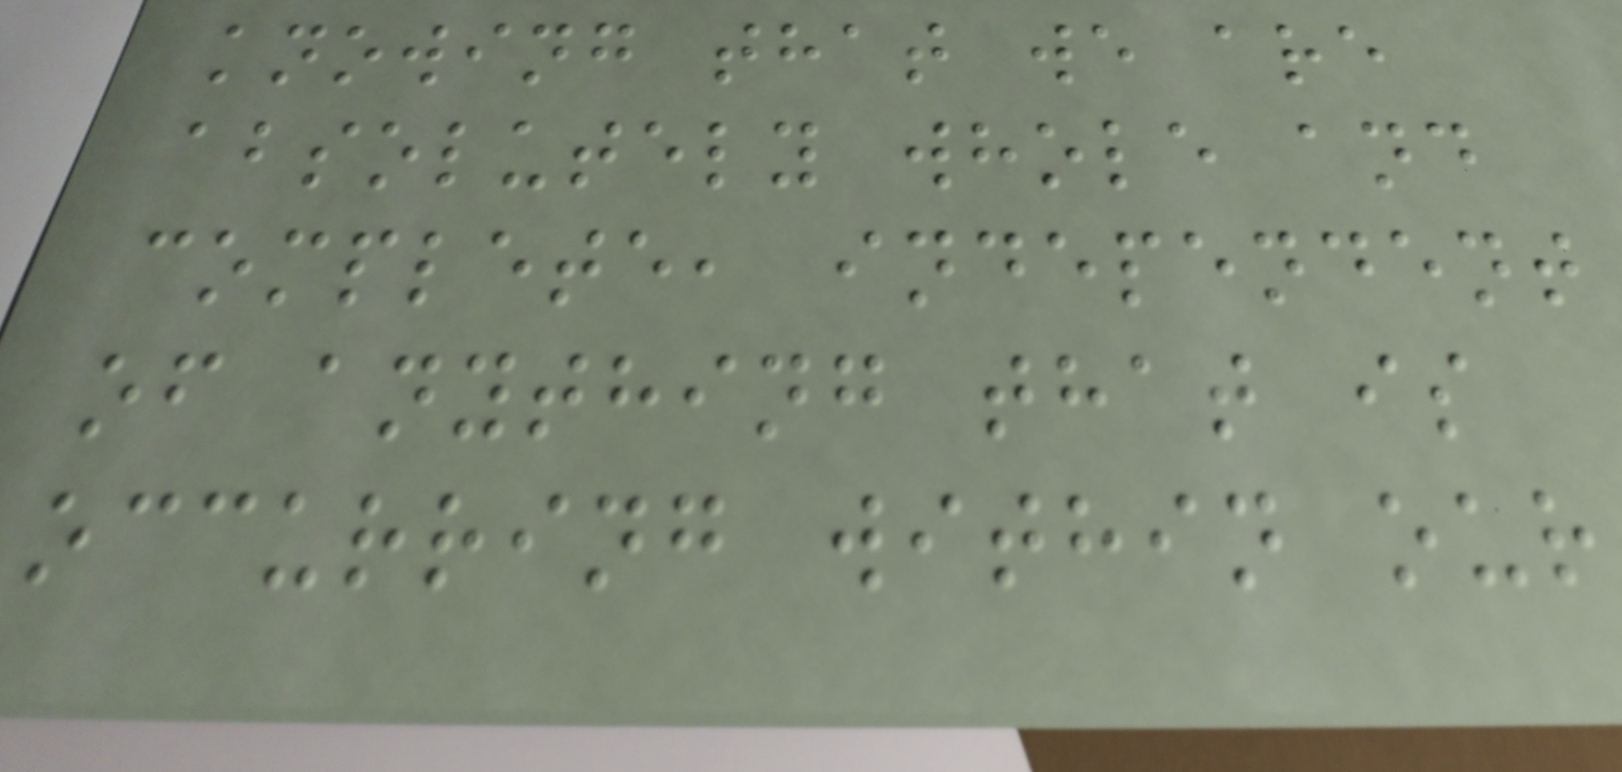knowing that we are
absolutely whole and
complete, independent
of anything that is
occurring within our
